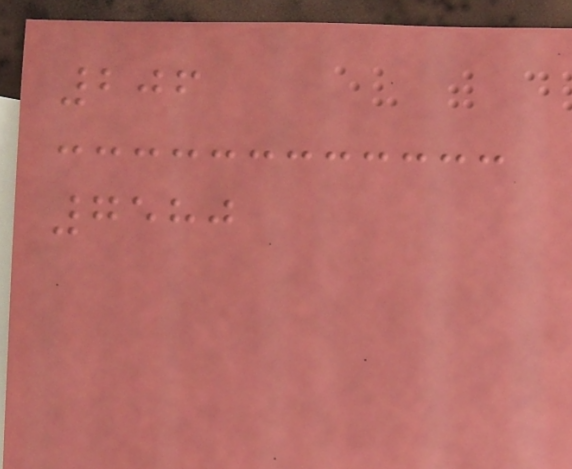206
7580
